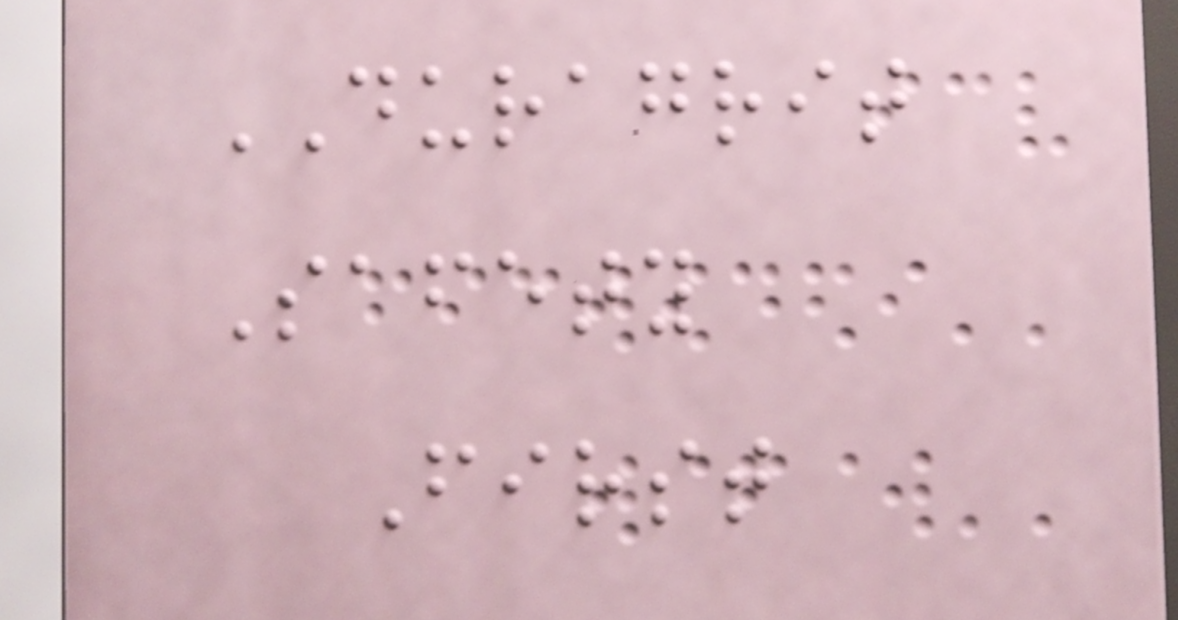DURAGRIT
Safety
First
